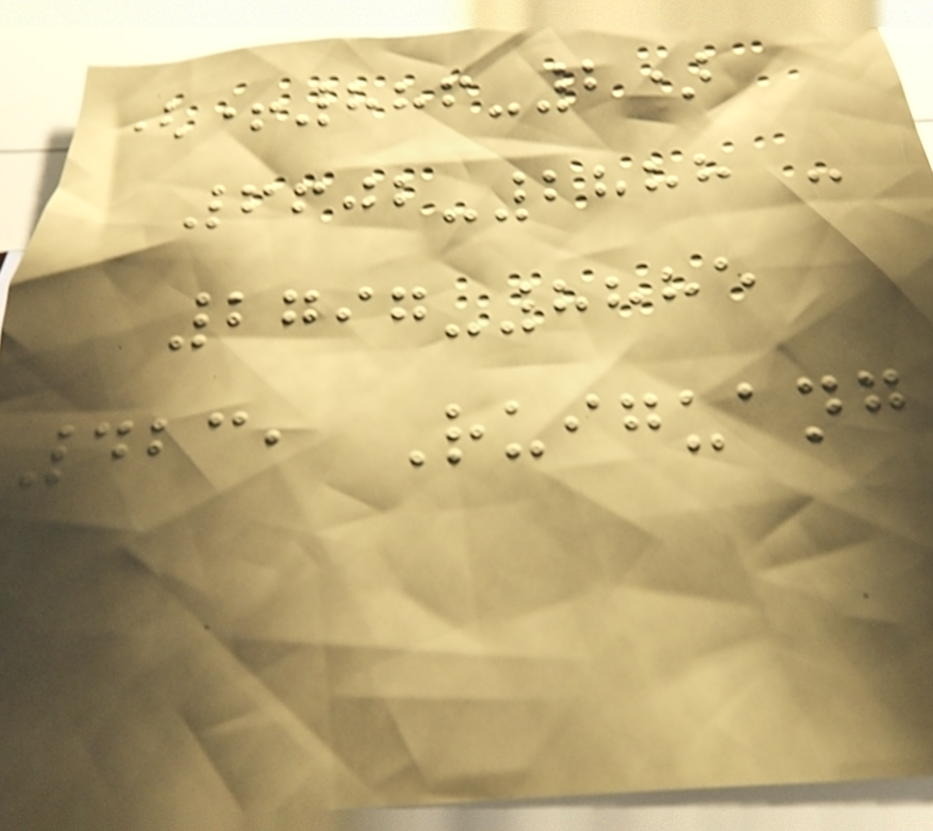(+886-2)
6602-2888 -
2797-8885
423, Ruiguang
